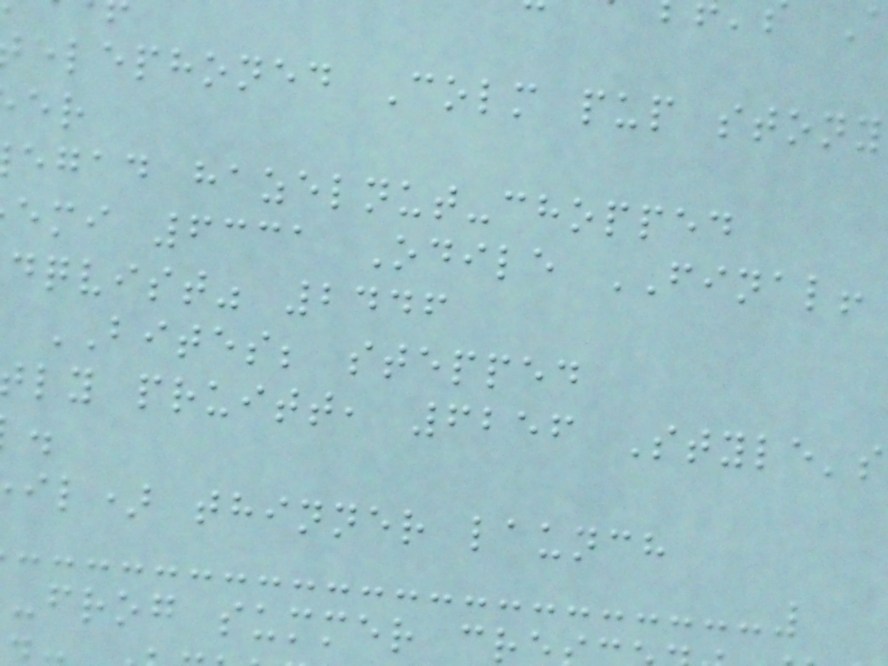elephoned Colm pup stony
egad hazelnut-chopped
emi 6331 Odile FINAL!
dqvist" 2446
BITES; stepped
ly pruitt, 6256 Style's
il) thinner launch
-frog summer cr
